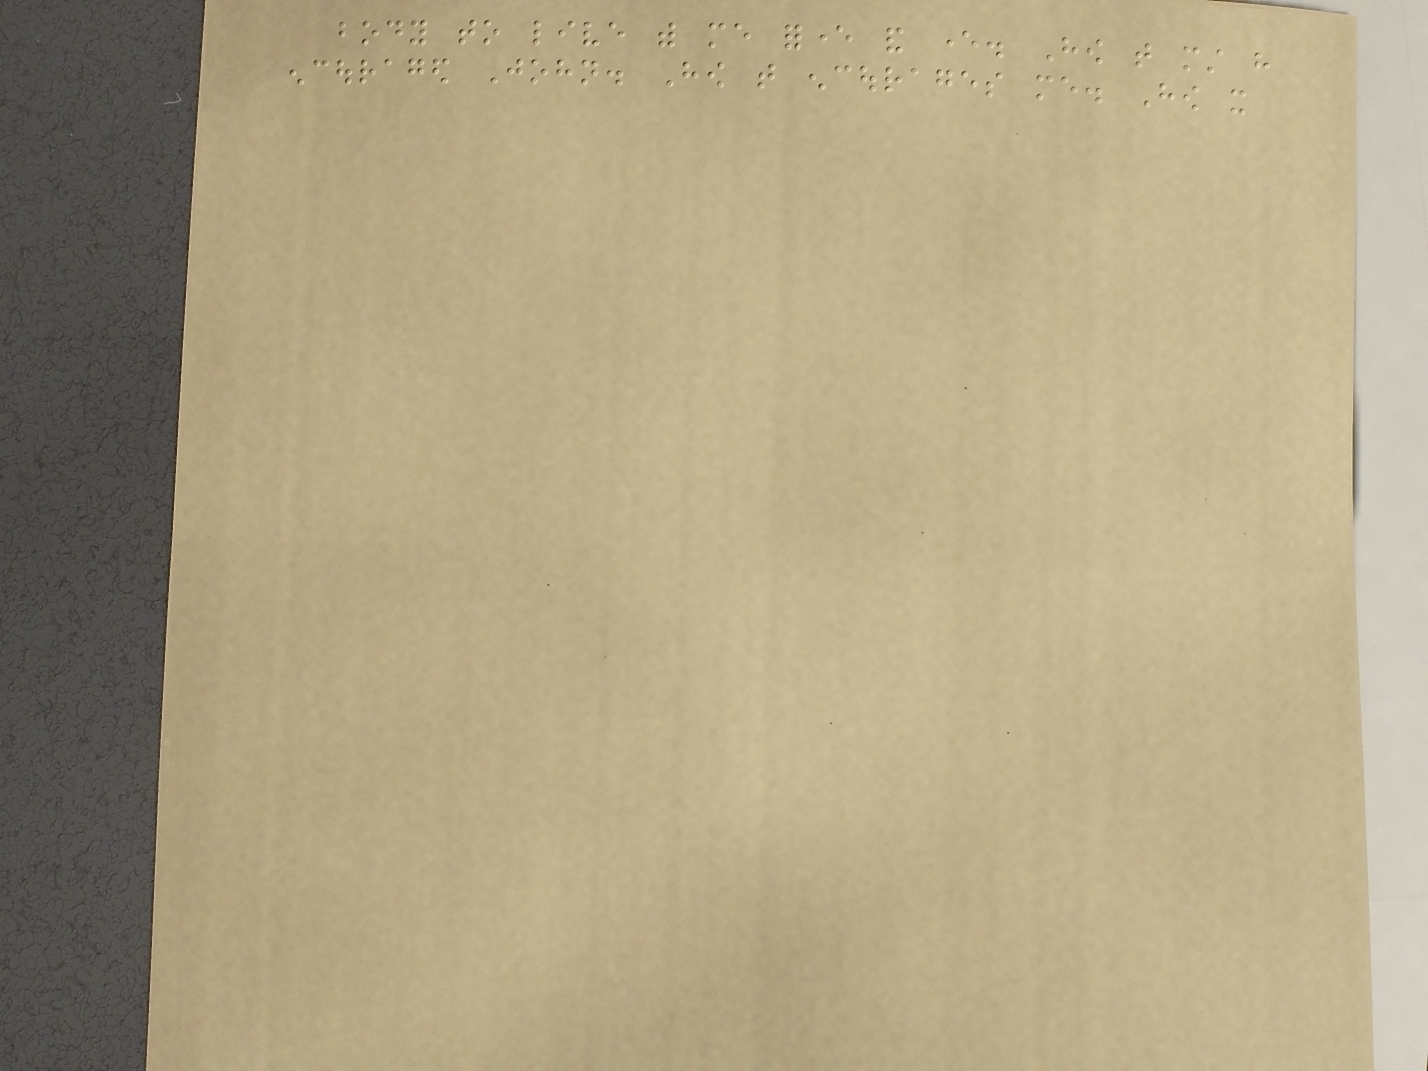body to live with me forever and ever. How that must have
encouraged John. How that encourages me. How it
